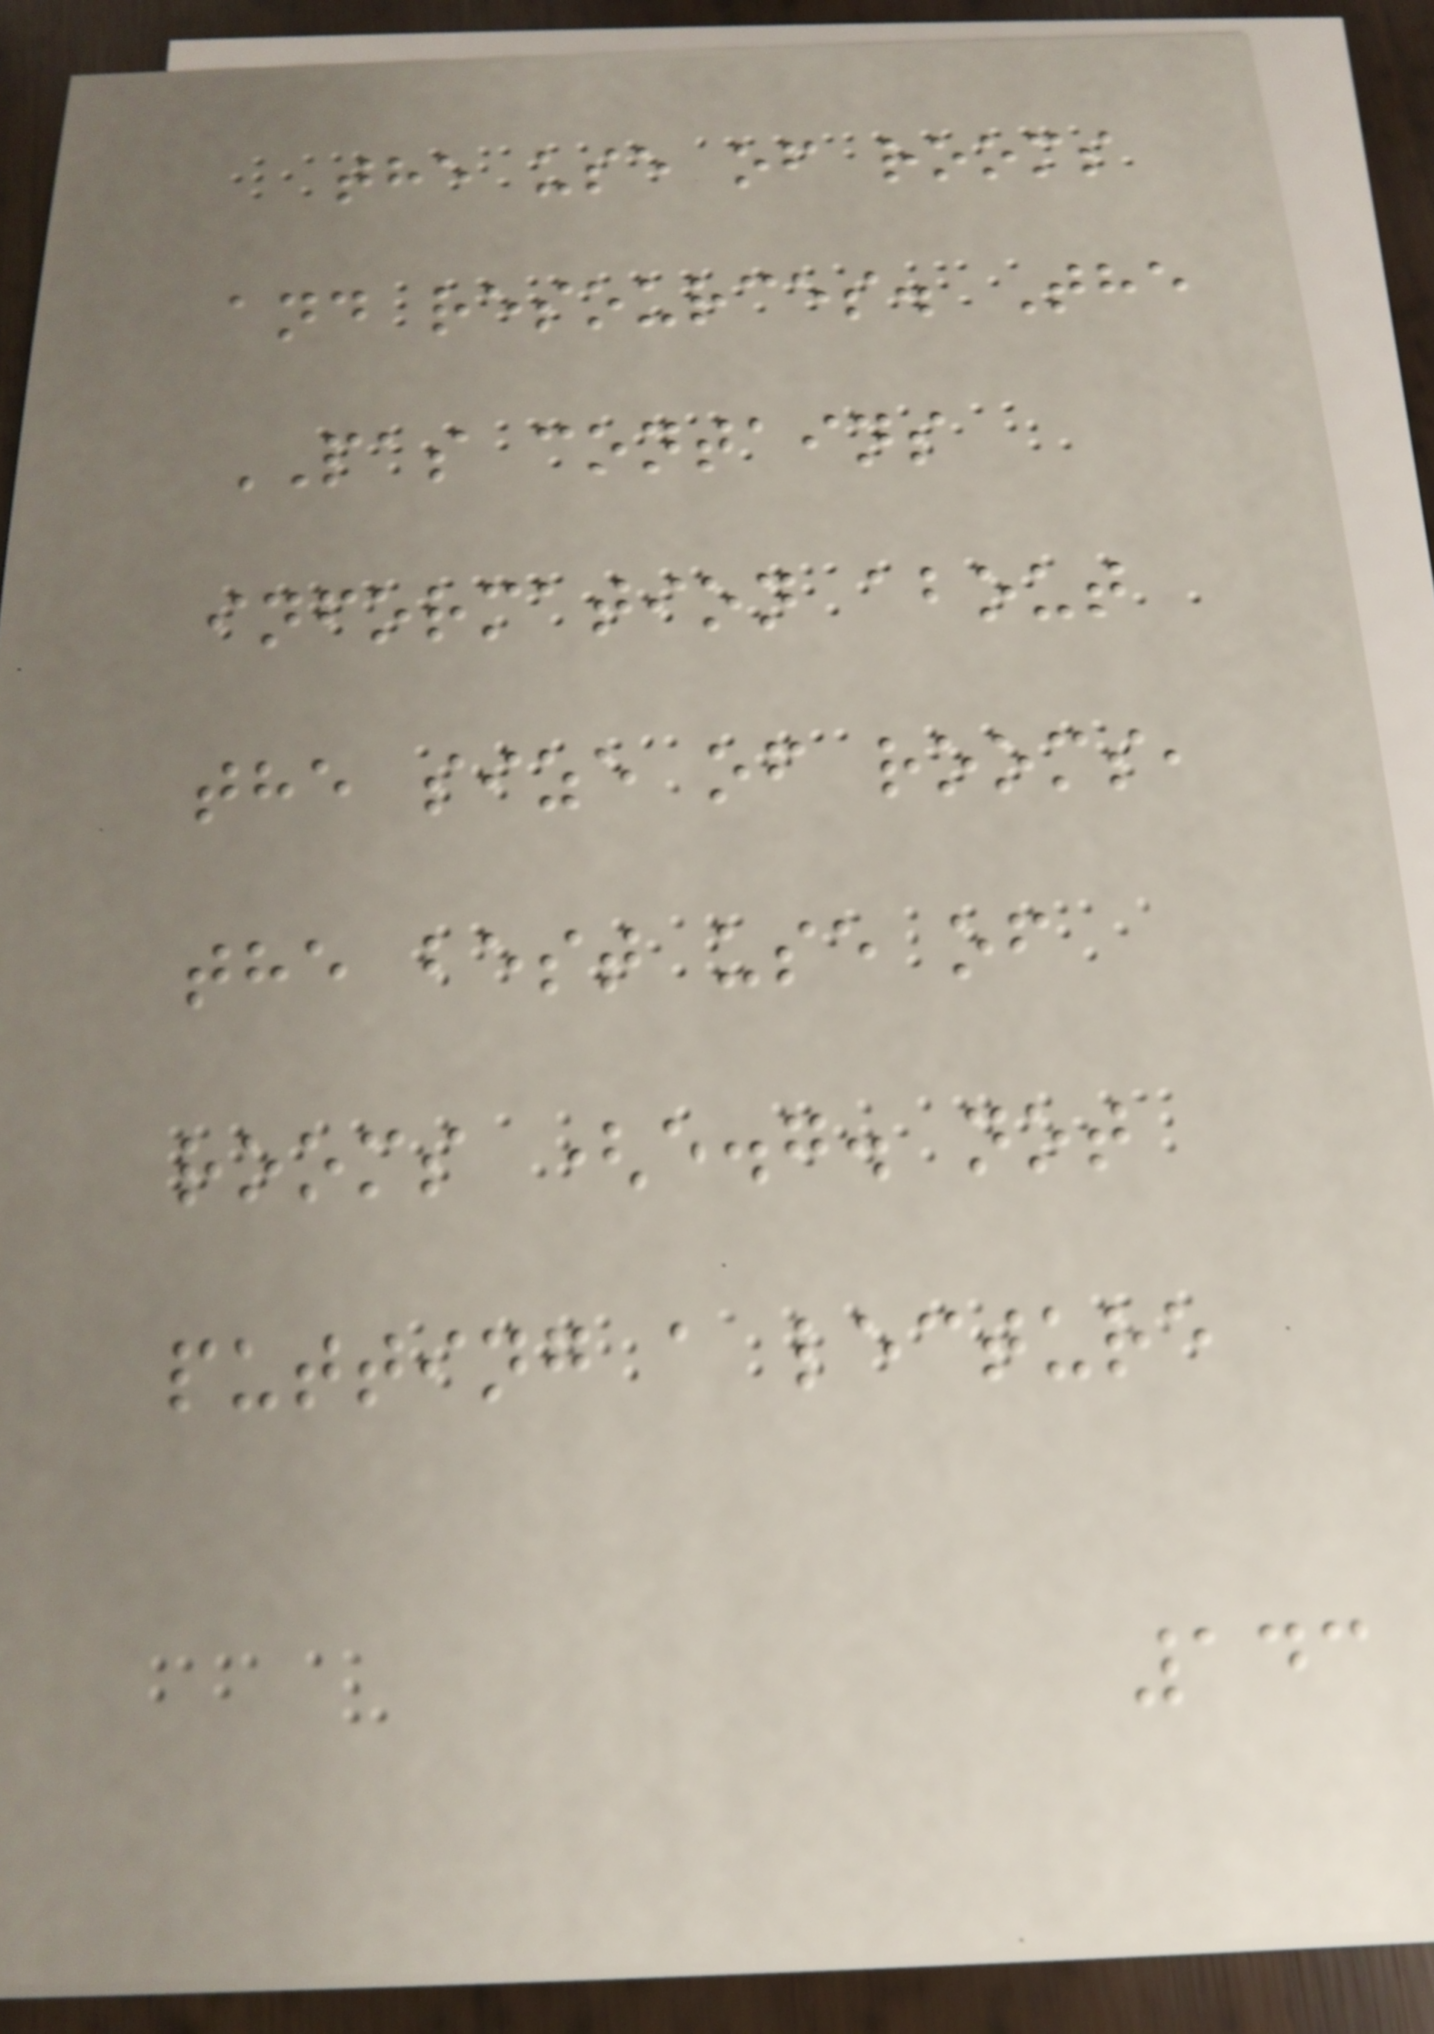the use of rooms
and resources. The
PAS contains
information about
the size of rooms,
the best use of
rooms (e.g. not
putting a lecture
143
